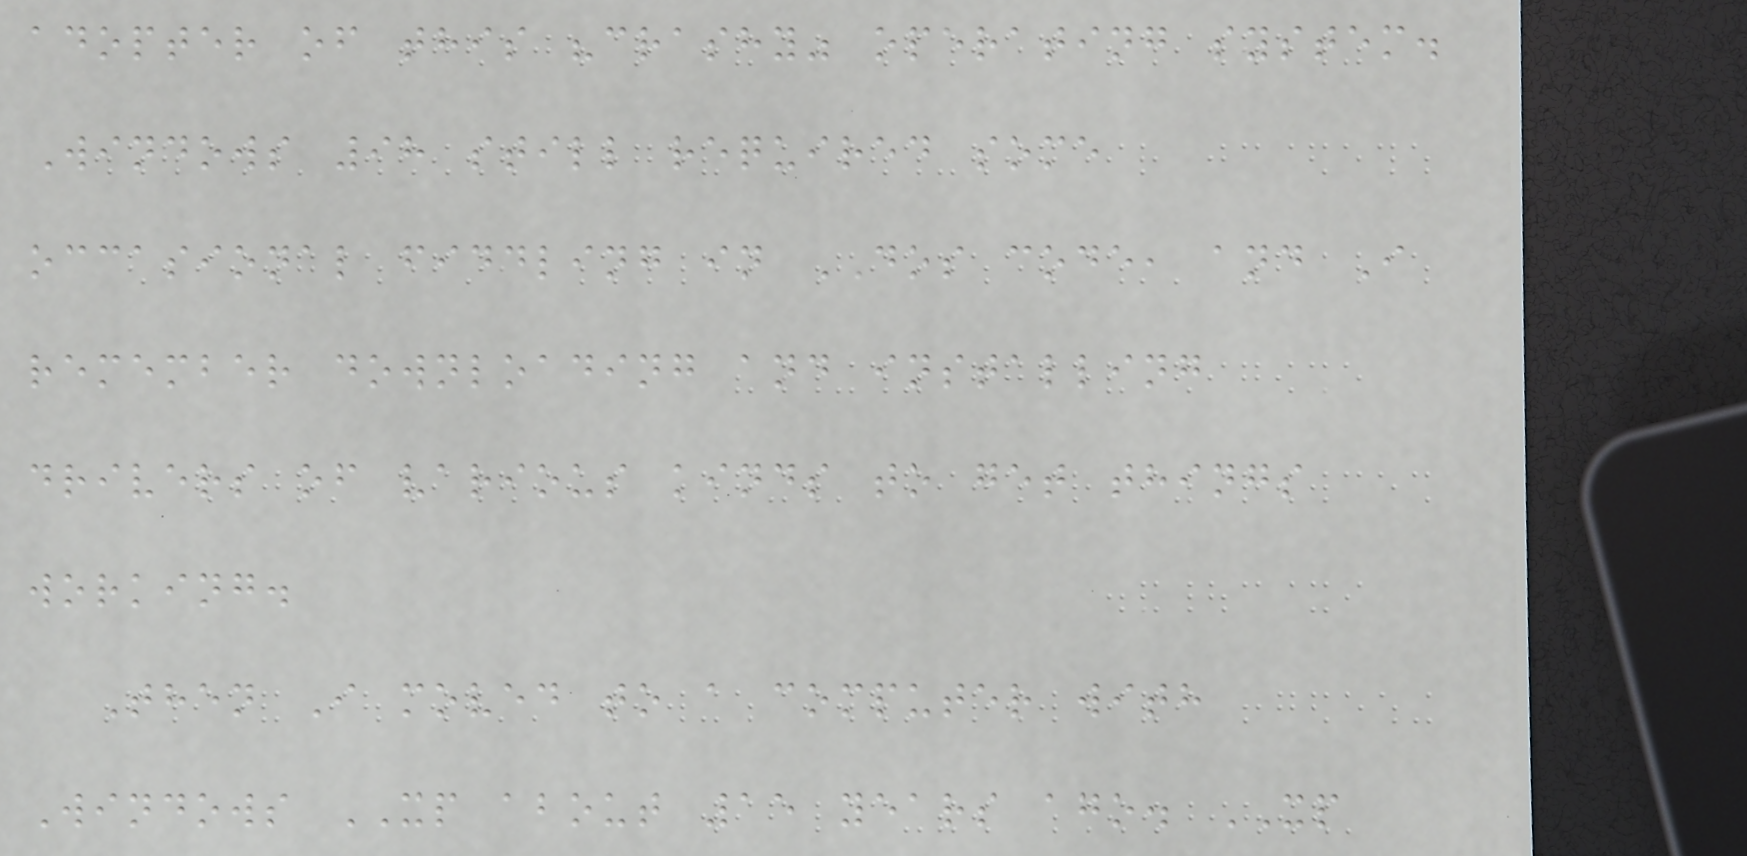adopter of this "crashy" operating system.
Windows 98 still required some
occasional fiddling in DOS code, and I
remember downloading and installing
drivers of various kinds to get things
working.
Then I moved to a computer with
Windows XP about 15 years ago. XP
